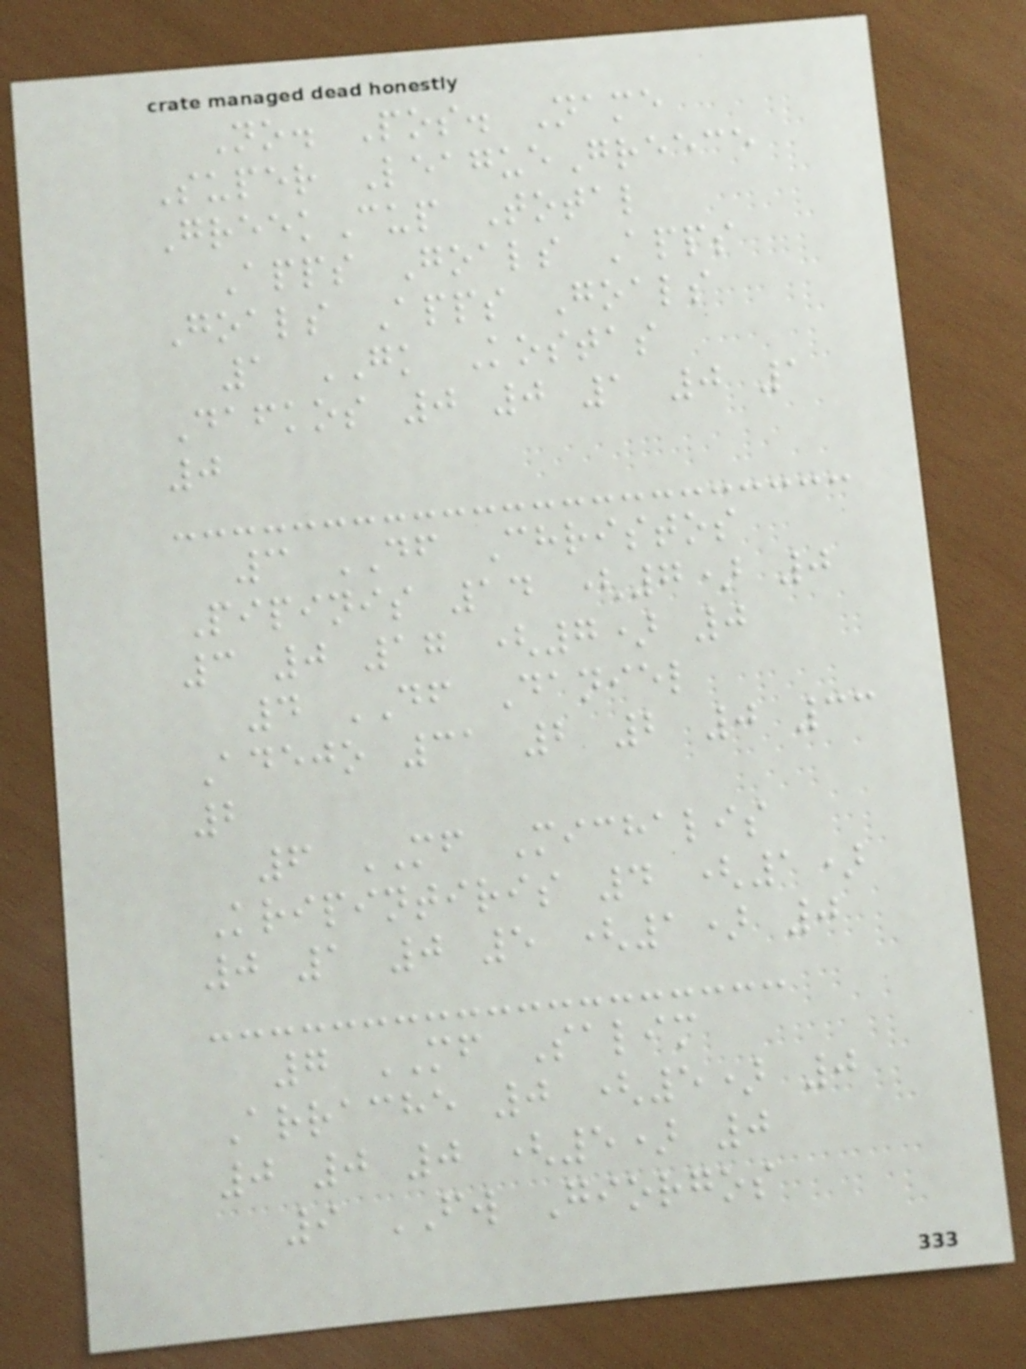No. Pos. Name
Super LeagueGreece
GreekCup Total
Apps Goals Apps
Goals Apps Goals
1 GK Kostas
Dafkos 0 0 1 0 1
0
3 DF Christos
Pipinis 14 (7) 0
3 0 17 (7) 0
4 DF Daniel
Adejo 31 2 2 0 33
2
6 MF Michalis
Kripintiris 4 (1)
0 1 0 5 (1) 0
7 MF Salim
Arrache 0 (5) 0
0 0 0 (5) 0
9 FW Giorgos
